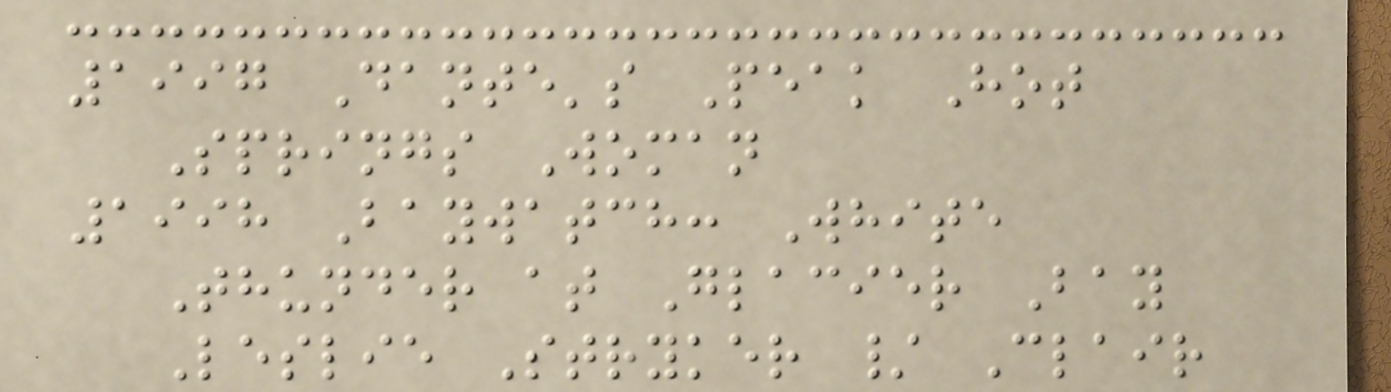1997 Dante's Peak Hot
Springs Woman
1998 Baywatch: White
Thunder at Glacier Bay
Leslie Stryker / Clair
